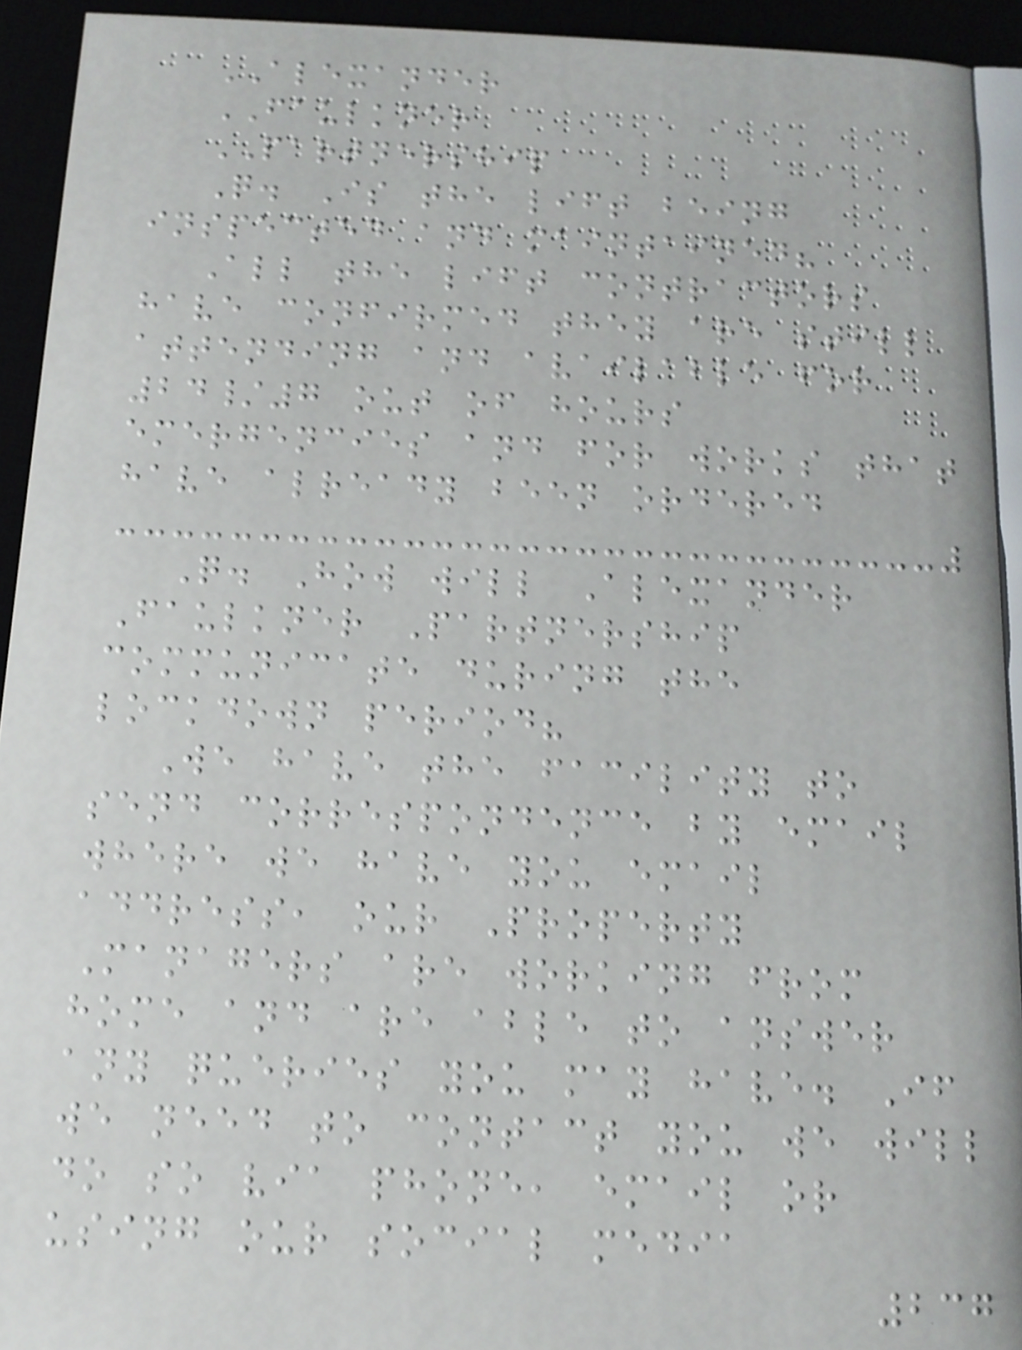ALEXANDER
FAULKNER
PARTNERSHIP
Q. Is the lift being
inspected and maintained?
All the lift contractors
have confirmed they are still
attending and available for
24/7 out of hours
emergencies and for works that
have already been ordered
Q. How will Alexander
Faulkner Partnership
communicate during the
lockdown period?
We have the facility to
send correspondence by email
where we have you email
address, our Property
Managers are working from
home and are able to answer
any queries you may have. If
we need to contact you we will
do so via phone, email or
using our social media
237
